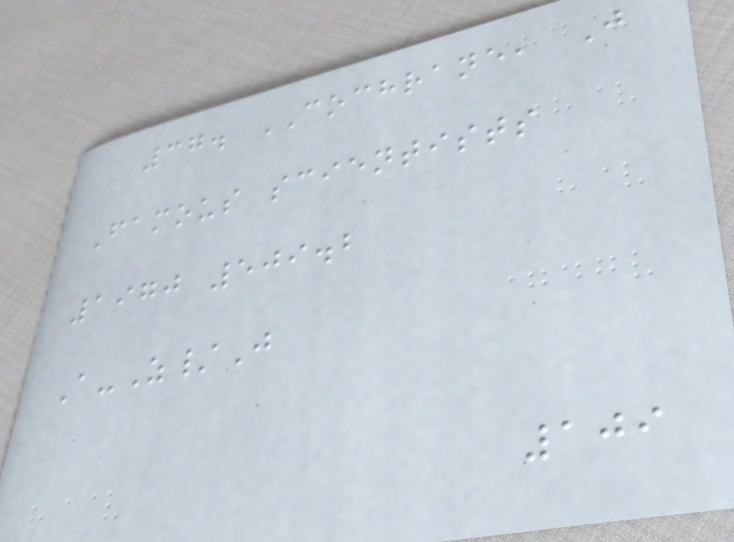37. COCHRANE, J
Famous scientists
1970 509.2
A-Z/J
109
